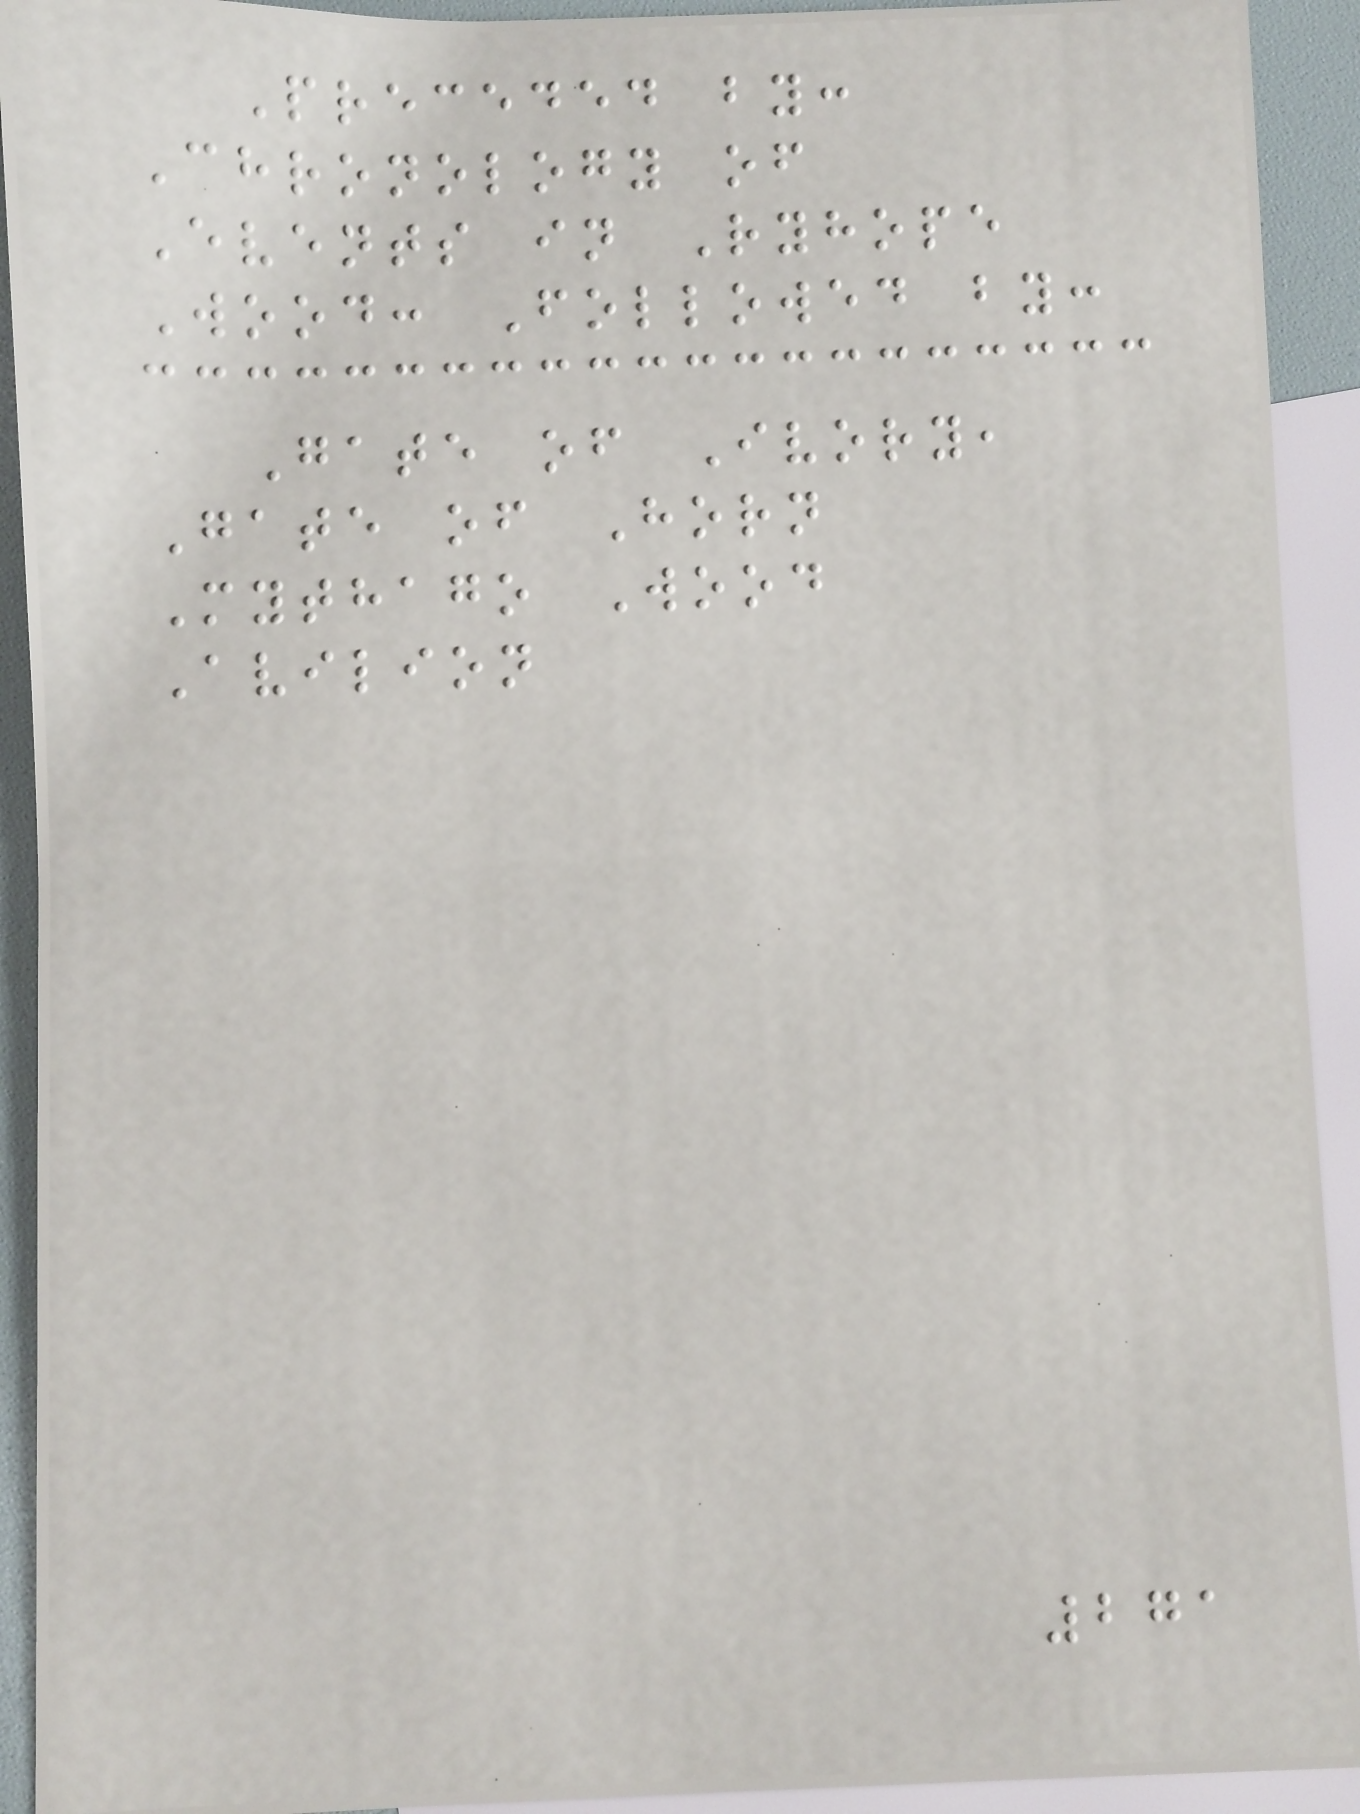Preceded by:
Chronology of
Events in Ryhope
Wood: Followed by:
Gate of Ivory,
Gate of Horn
Mythago Wood
Avilion
271
